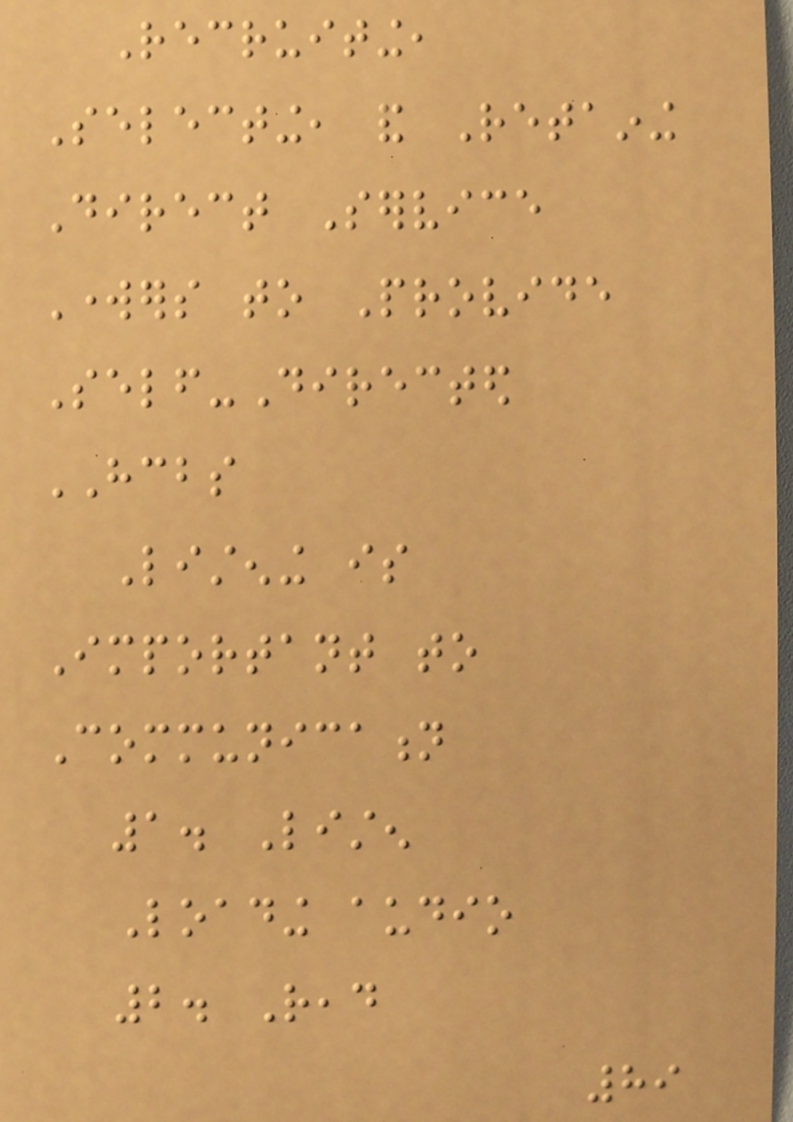Recruiting,
Selecting, and Retaining
Direct Service
Workers to Provide
Self-Directed
HCBS
Listening is
Important to
Communication
1. Listen
Loading audio
2. Read
89
